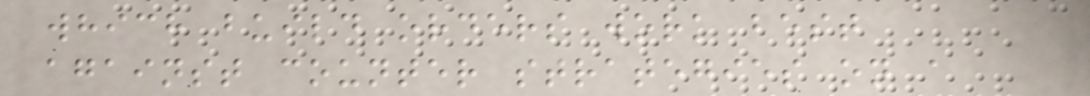which build orders work best
against counter strategies on a
